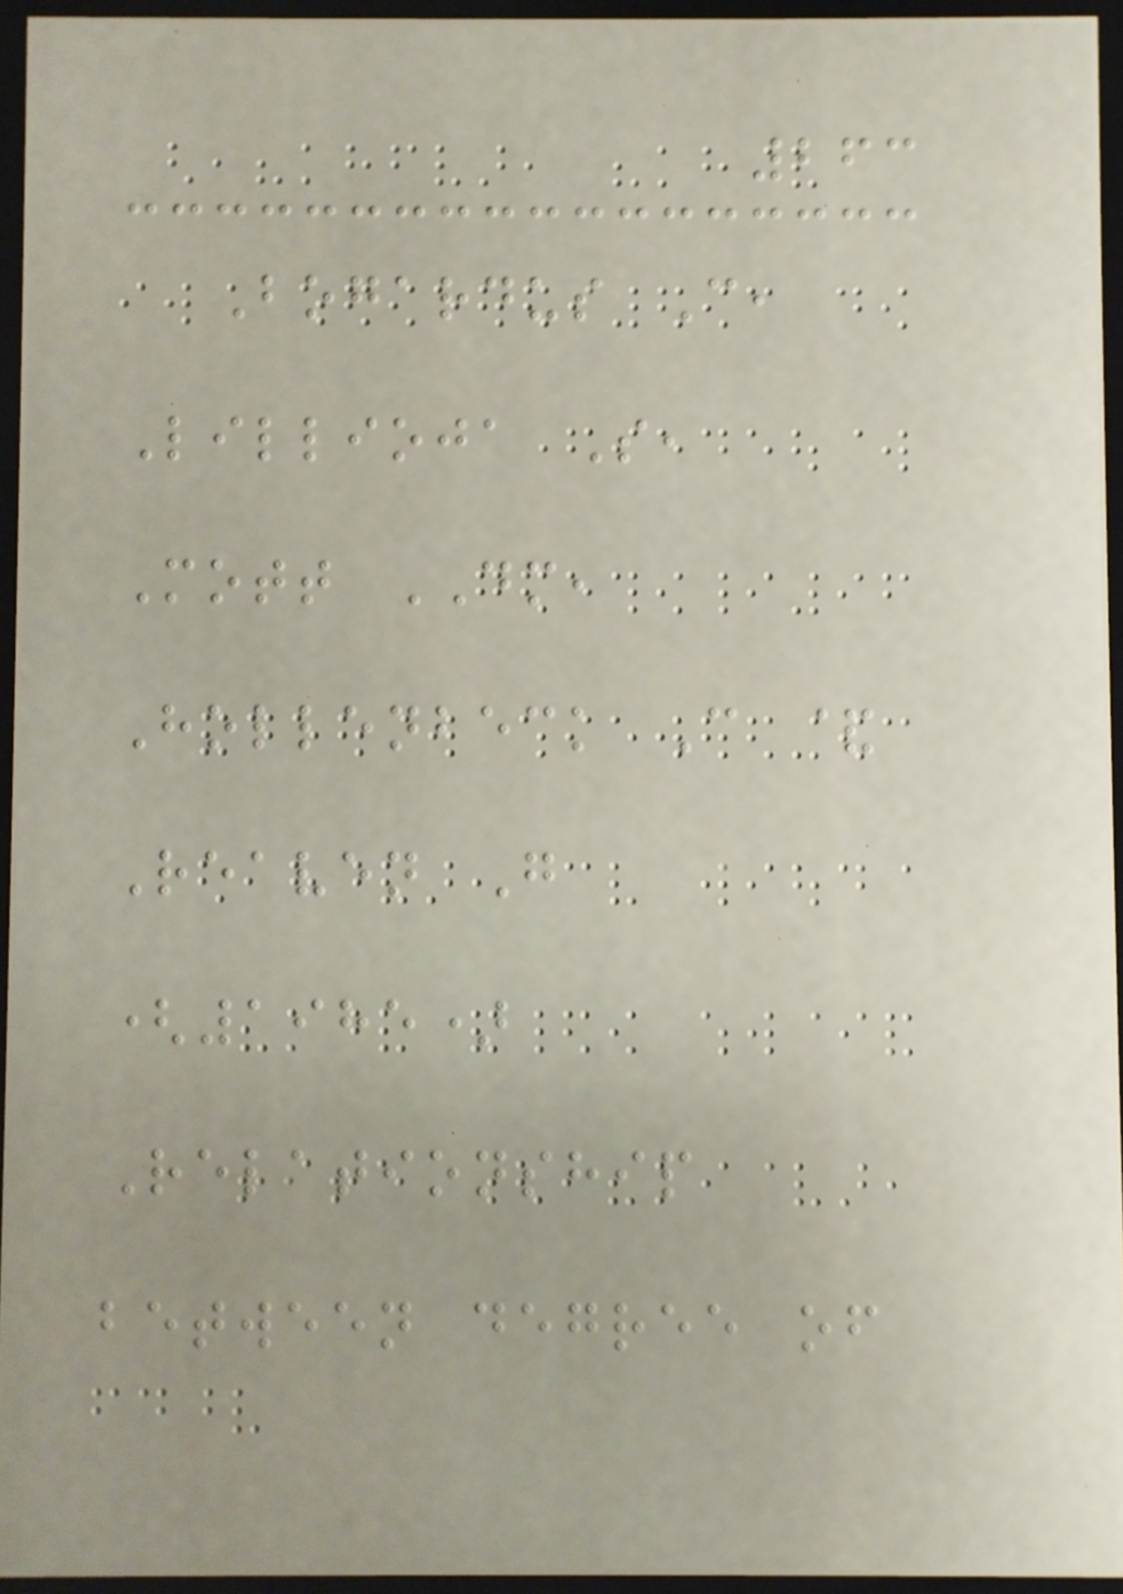263
Bogardus C,
Lillioja S,
Mott DM,
Hollenbeck C &
Reaven G
(1985)
Relationship
between degree of
